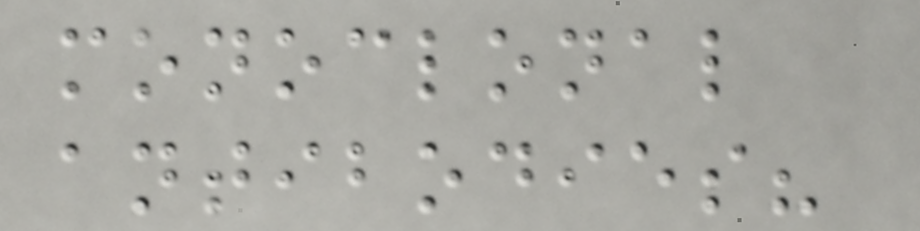monoclonal
antibodies?
